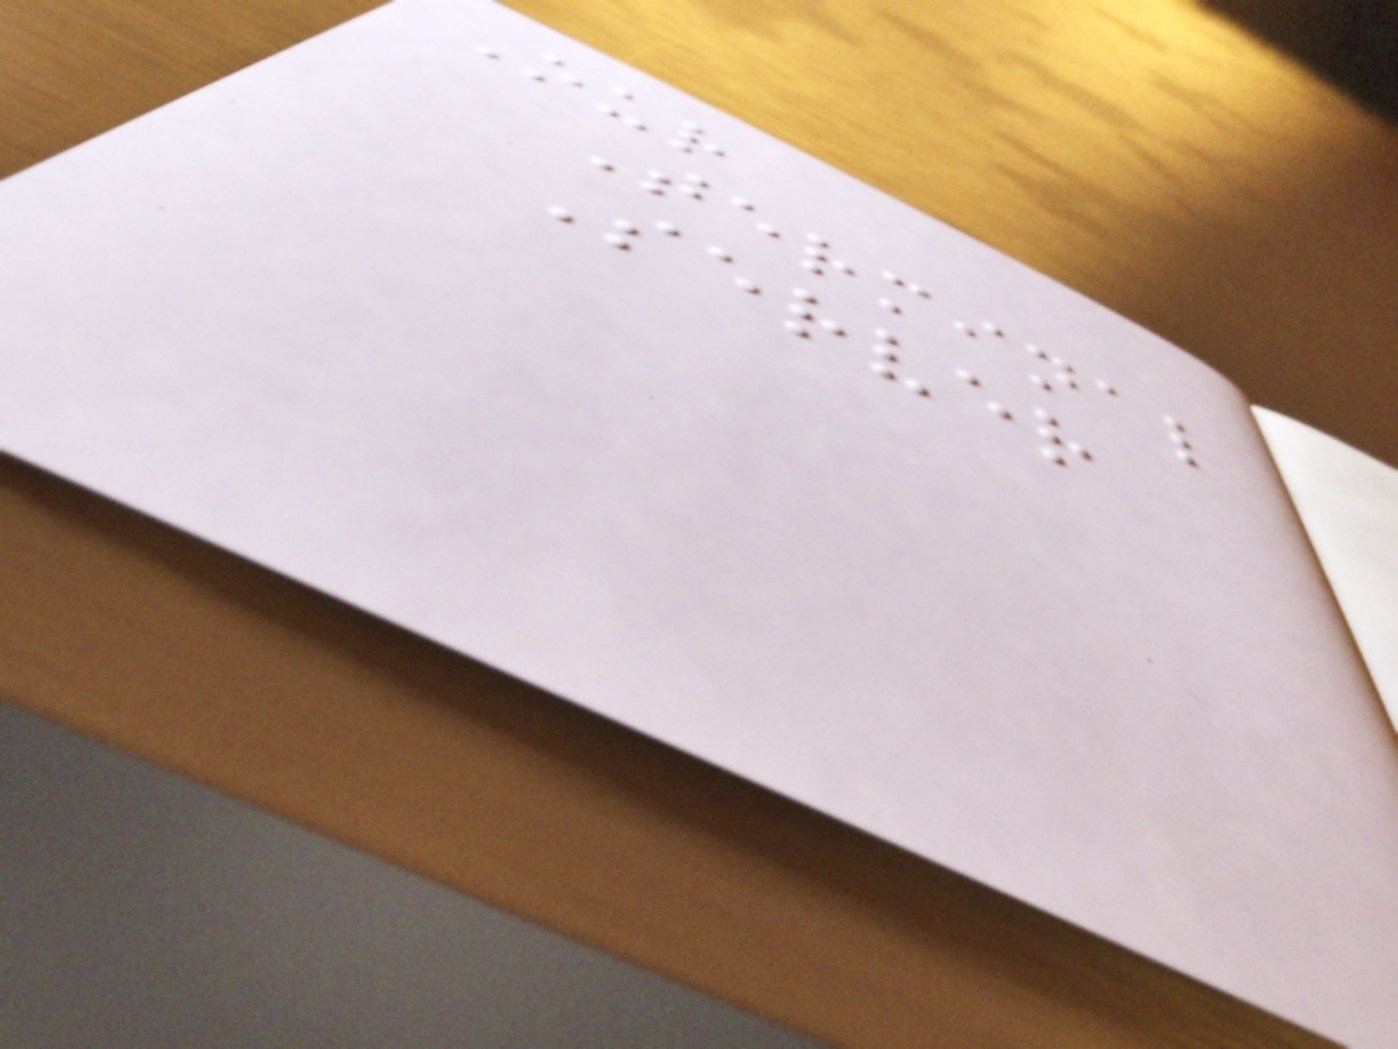Our
Terminal
Server
